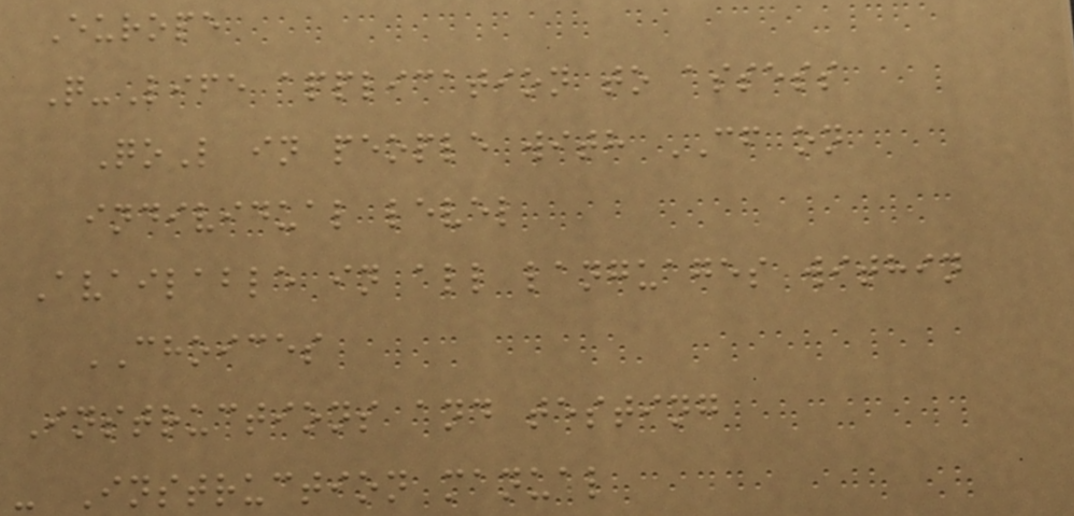Europe
Q-Life application to assess
QoL in people with CF on
individual level
Available in all languages within
CHOICES
Instructions and testing
- Instruction manual
